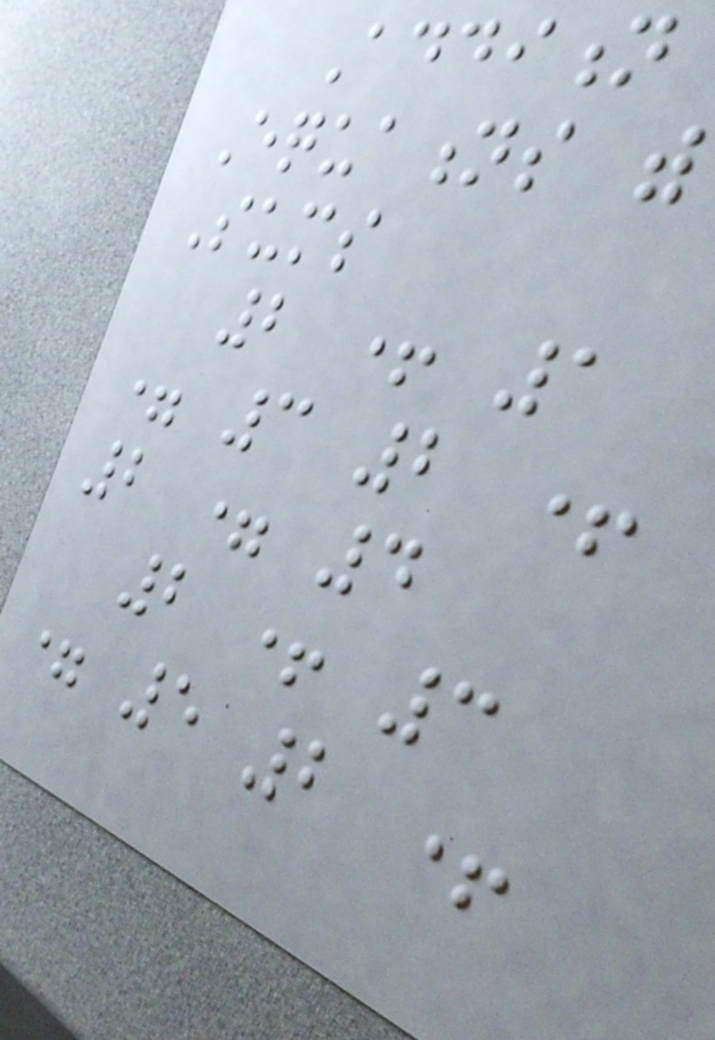Addition
Equations with
Sums
2 + 1
= 3 2 +
2 = 4
2 + 3
= 5 2 +
